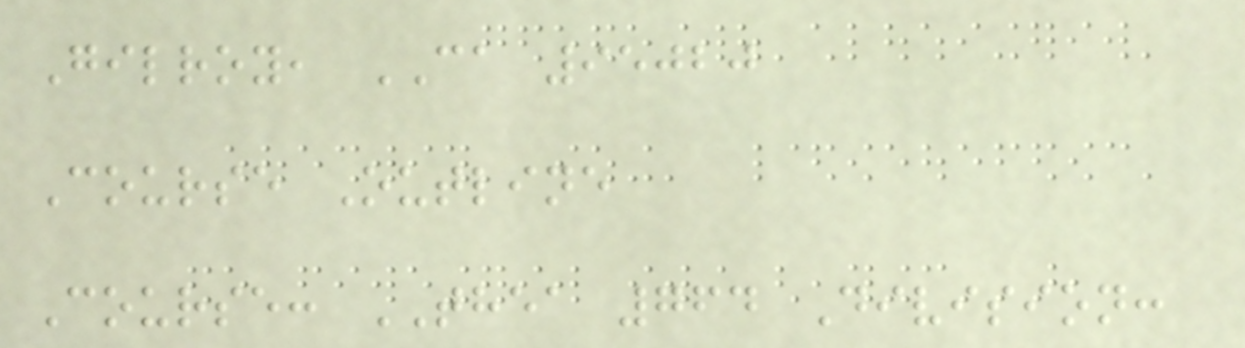Gilroy, CA 95020
Course Outline
Course: THEA 764 Division:
